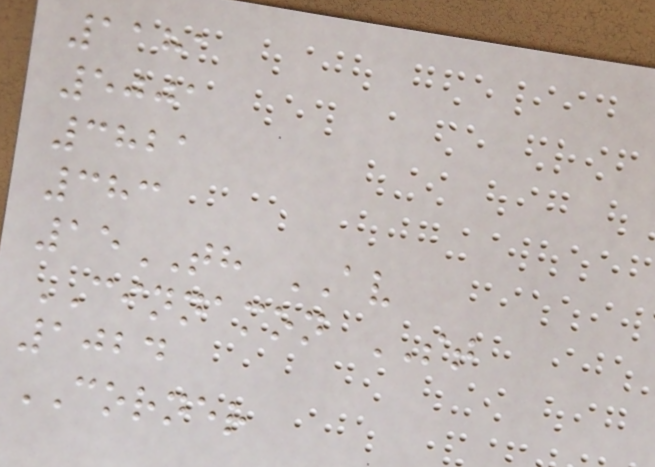1181
5001
3821
383
15TH AV
CINNAMON ST
1024
CORNER
